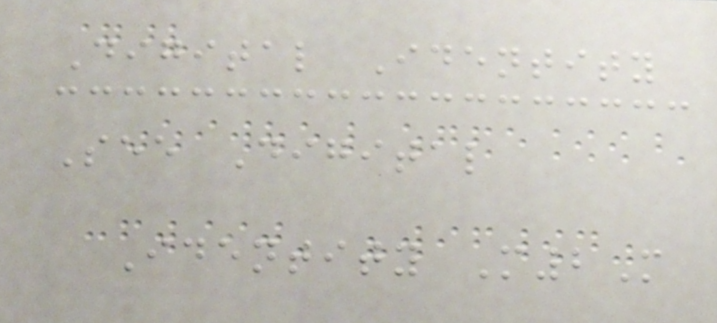Digital Identity
See Digital
Identity M2M
